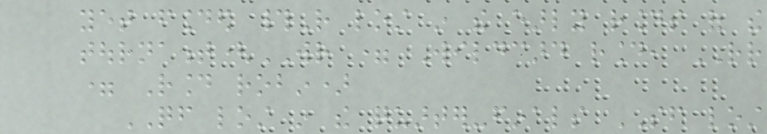yet founded #R lost in the early rounds of the
tournament(WR = Wildcard round, RR
= Round robin)
QF lost in the quarter-finals SF lost
